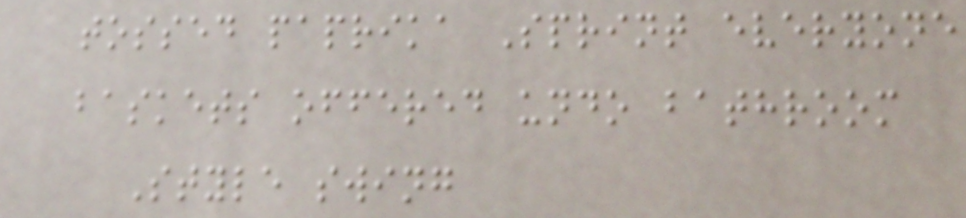tossed paprika Sprint everyone
baskets offered undo bathroom
Style swing
